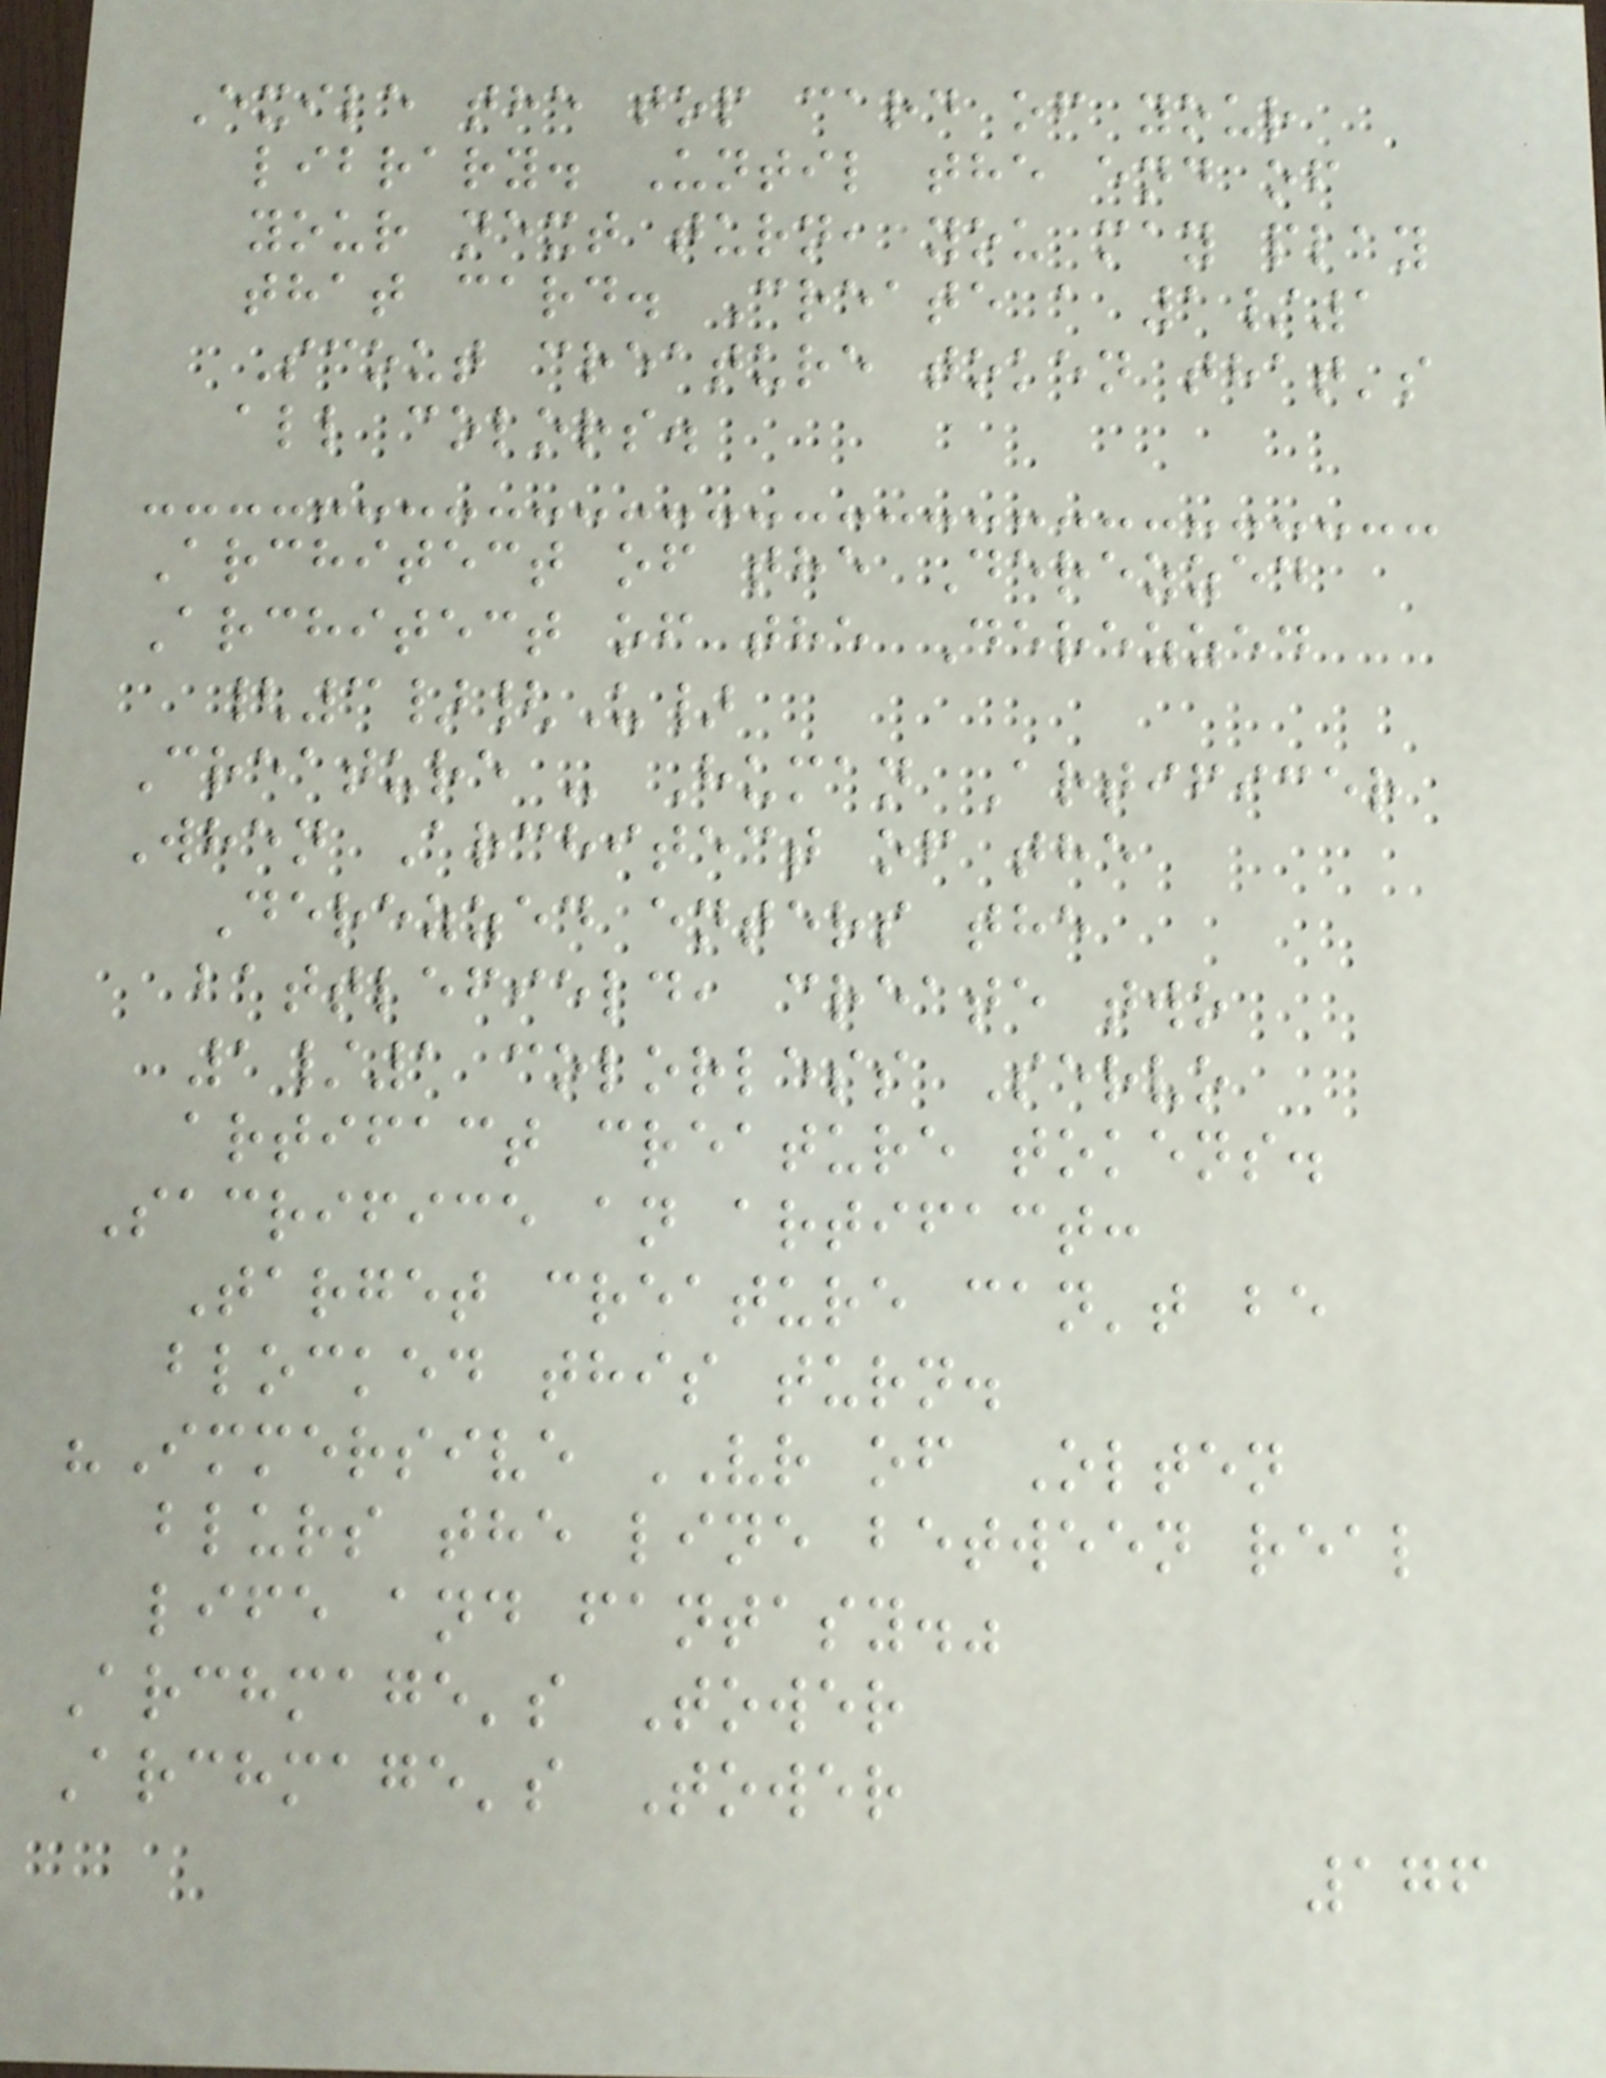Exile the top card of your
library. Until the end of
your next turn, you may play
that card. Create a 1/1
Scout creature token that's
all colors.
Architect of the Derezzed
Architect of the Derezzed
{3}{U}
Creature - Human Artificer
When Architect of the
Derezzed enters the
battlefield, create two
1/1 colorless Servo
artifact creature tokens.
Sacrifice an artifact:
Target creature can't be
blocked this turn.
"Immersive VR of Olten
blurs the line between real
life and fantasy."
Archmage's Tower
Archmage's Tower
176
